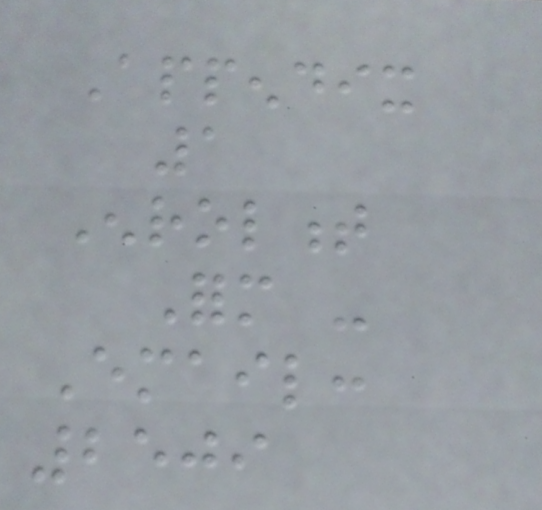Appendix
1
Enrolment
Form -
Email:
2509
